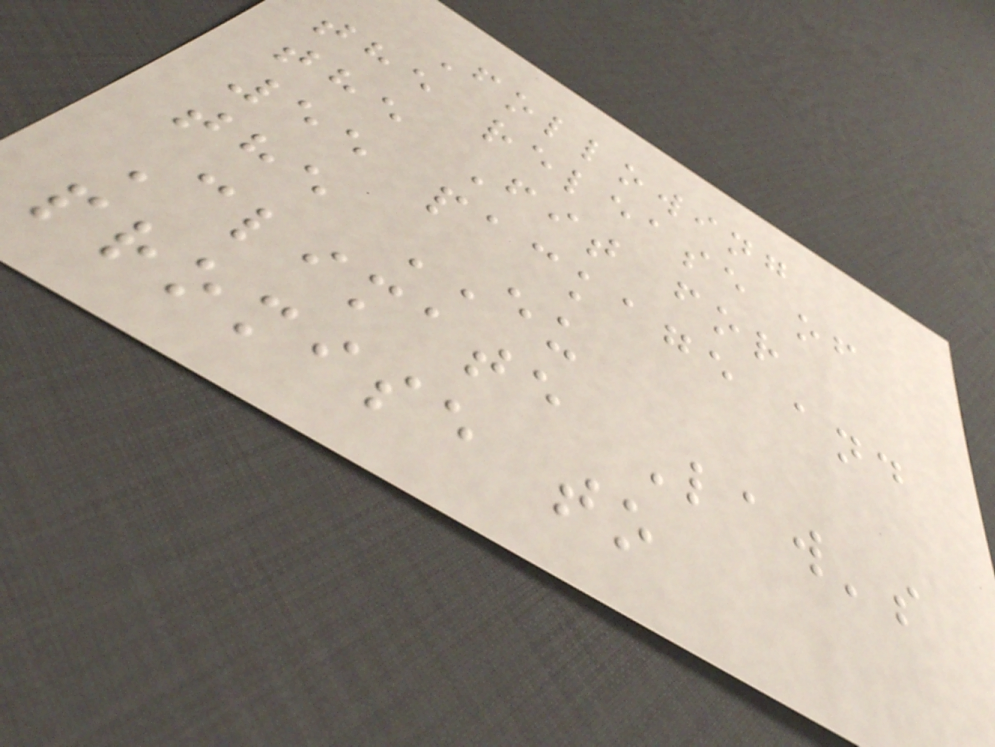Following
the release of
the Fit for
55 package and
the EU
Climate Law's
promise to
